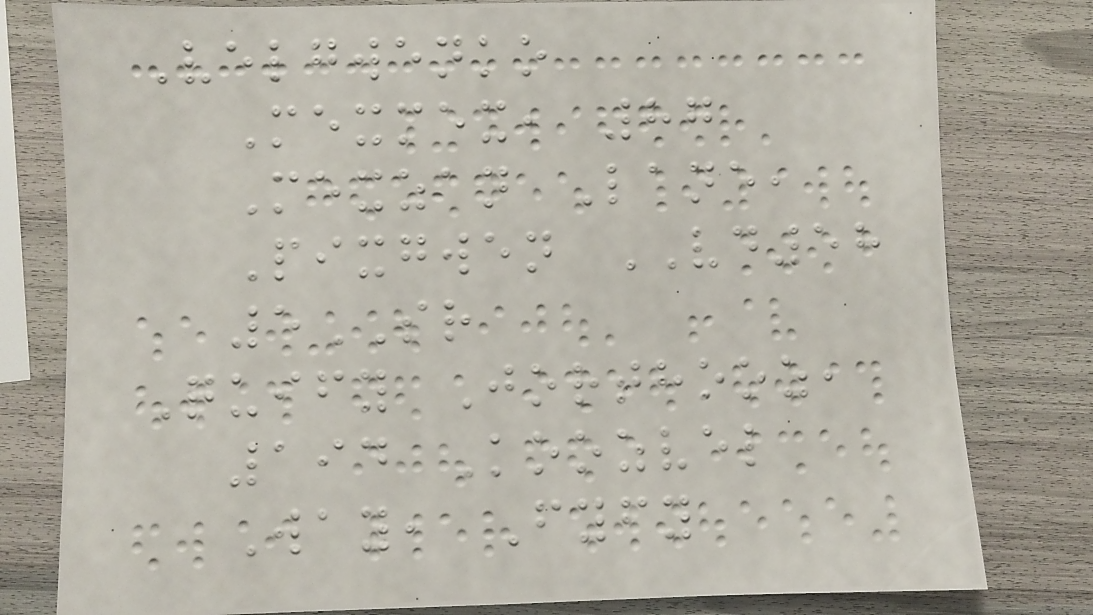Velgwenko
Mexmex, 87
Mexzan Lane,
Pixgwen VD58
5SR
Quify Jorthooz,
194 Koozvel
Way, Fyfy
